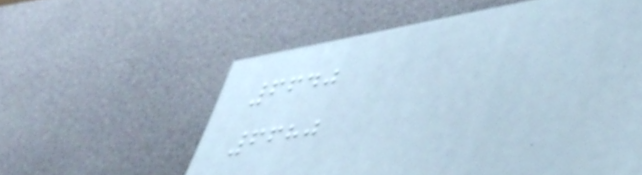6640
6680
